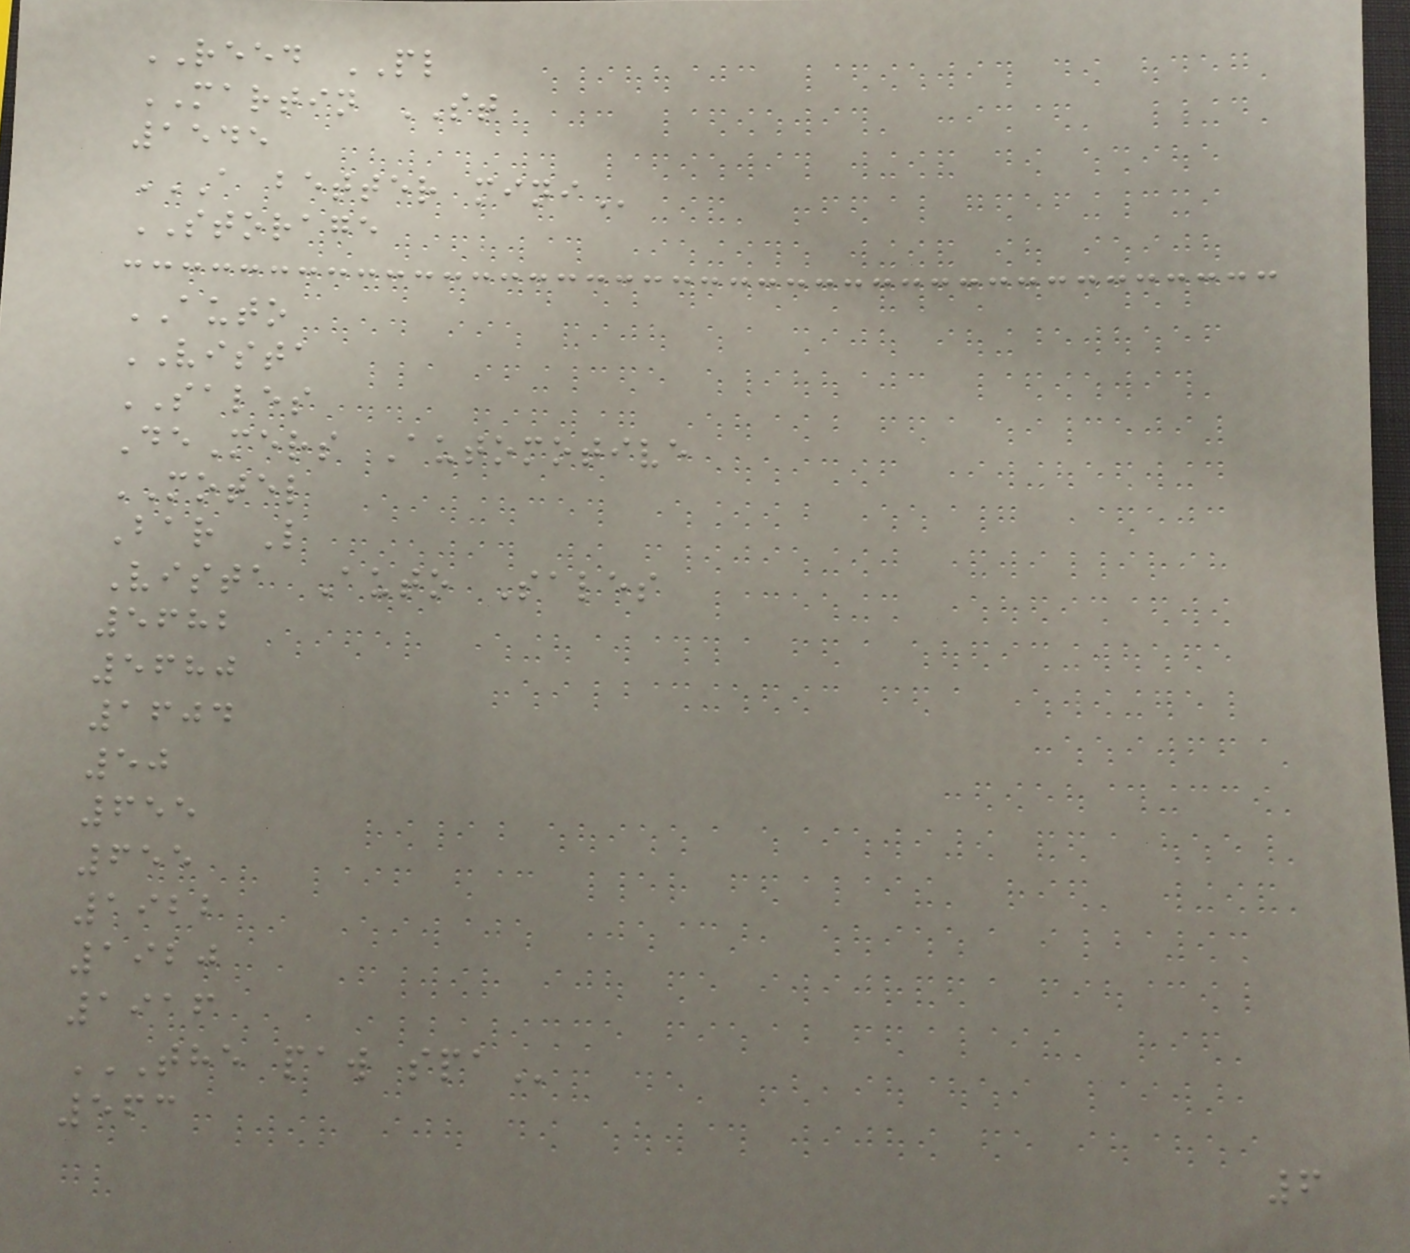REED PL
MARTIN ST
1545
A BETTER MINI
STORAGE
AUTO
VISTA
SALES
DeMers Automotive
MOTEL
Bar L
Vista Auto Sales
5682
5680
1604
50
655
655
1922
1920
1916
THE PAW SPA
563
6
